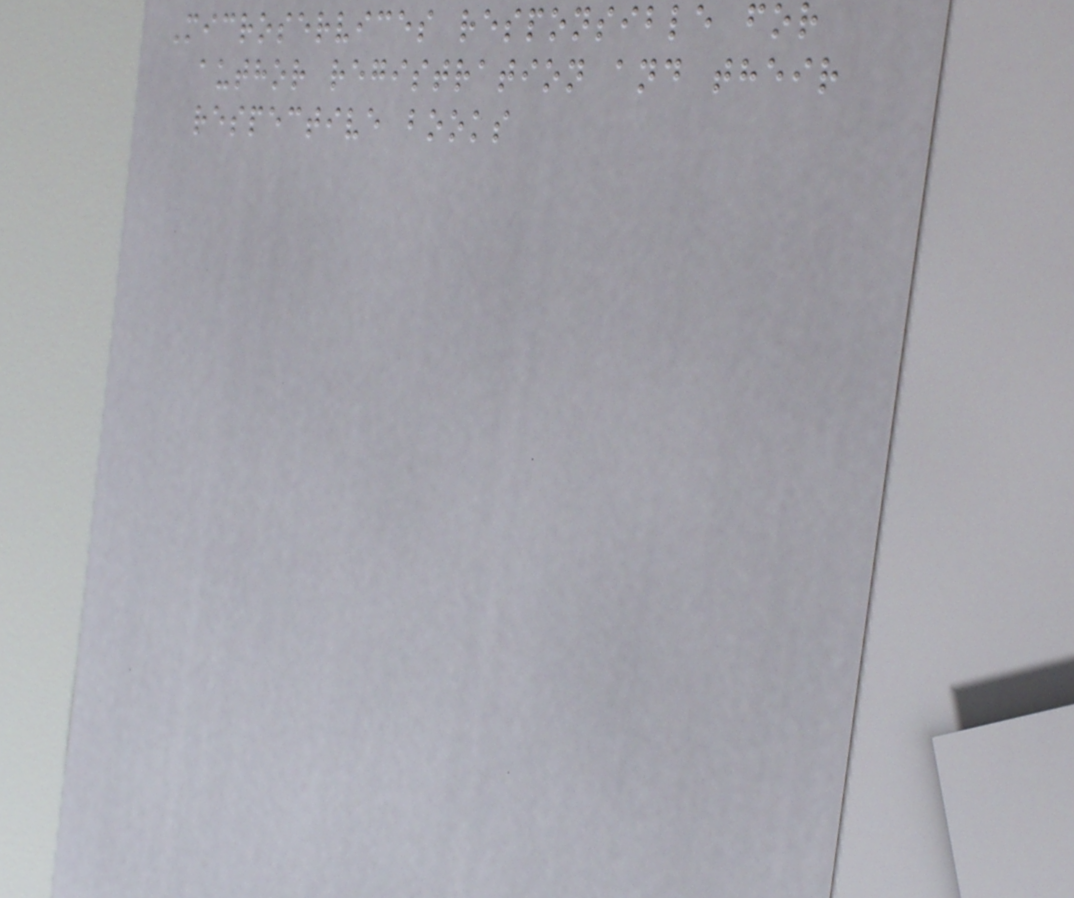Microservices responsible for
author registration and their
respective books
